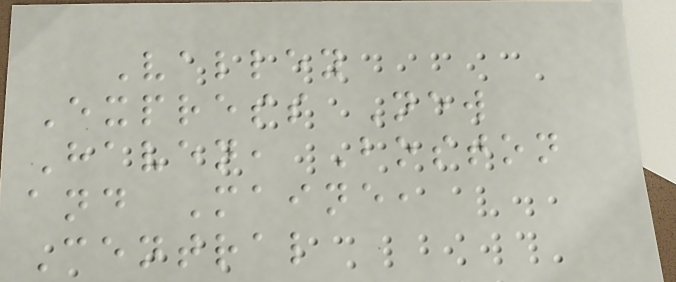Valley
Express New
Haven, Boston
and Maine,
Central
